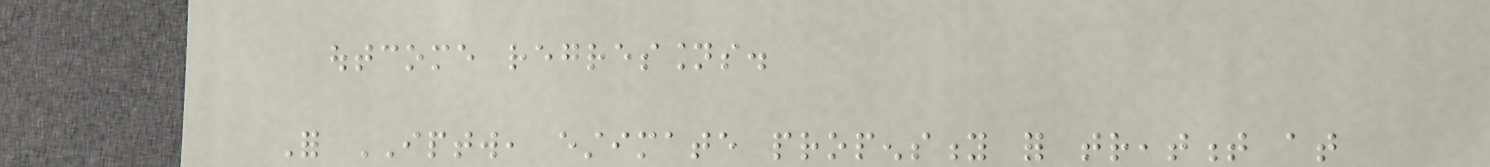outcome regressions.
For IPTW, estimate propensity for treatment at
